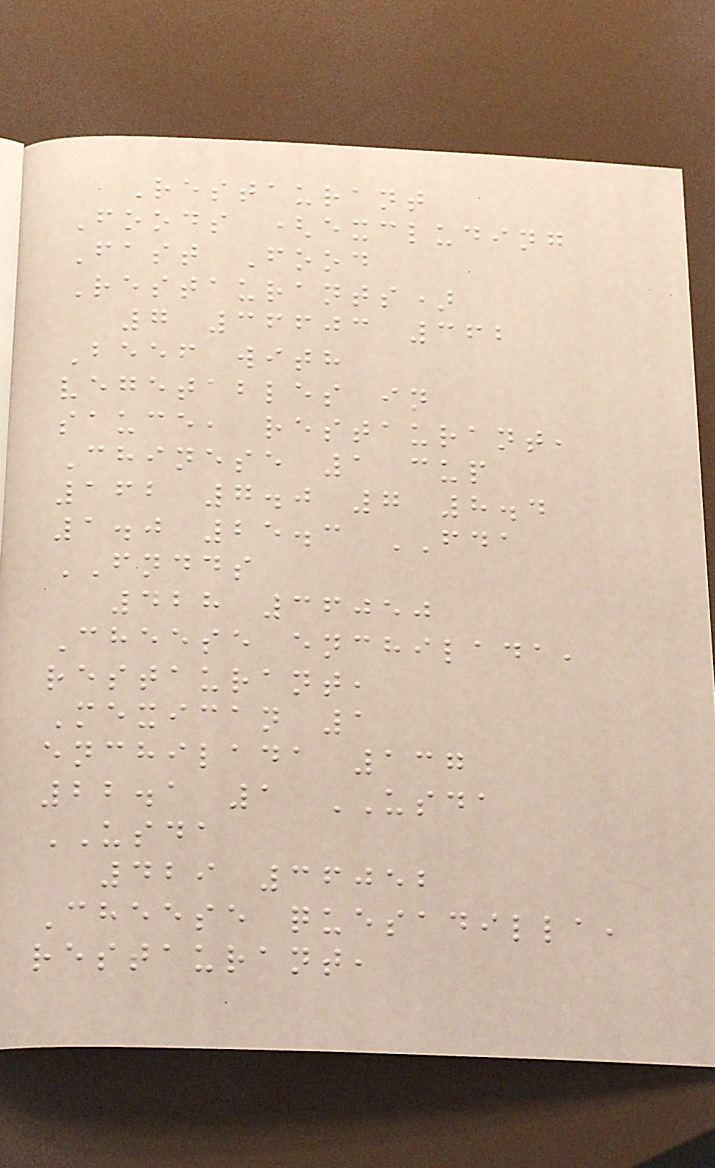Restaurant
Foods (excluding
Fast Food
Restaurants)
7 36603 362
Beef with
vegetables in
sauce, restaurant,
Chinese 1 cup
162 7.0 7 8.4
1.0 25.3 FDA
FNDDS
428 36050
Cheese enchilada,
restaurant,
Mexican 1
enchilada 137
22.1 1 USDA
USDA
429 36052
Cheese quesadilla,
restaurant,
